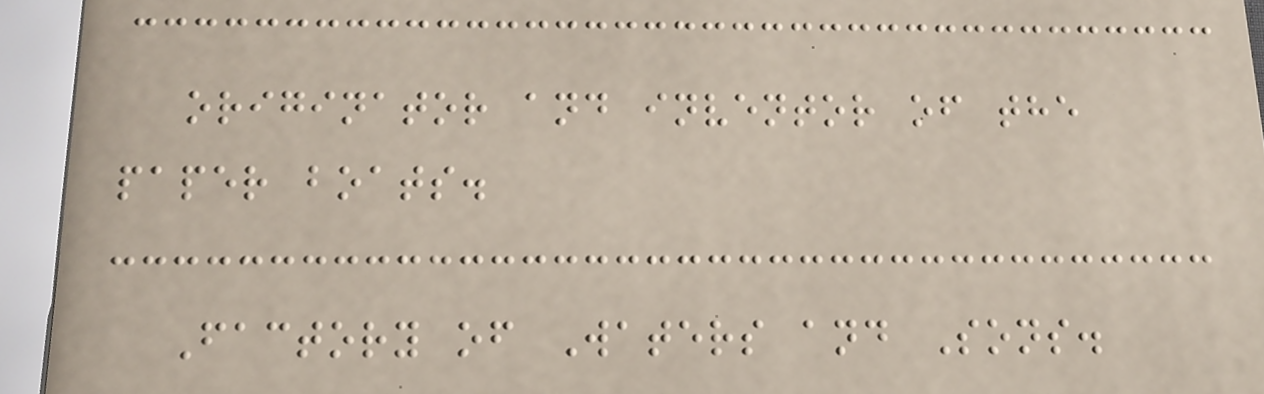originator and inventor of the
paper boats.
Factory of Waters and Sons.
